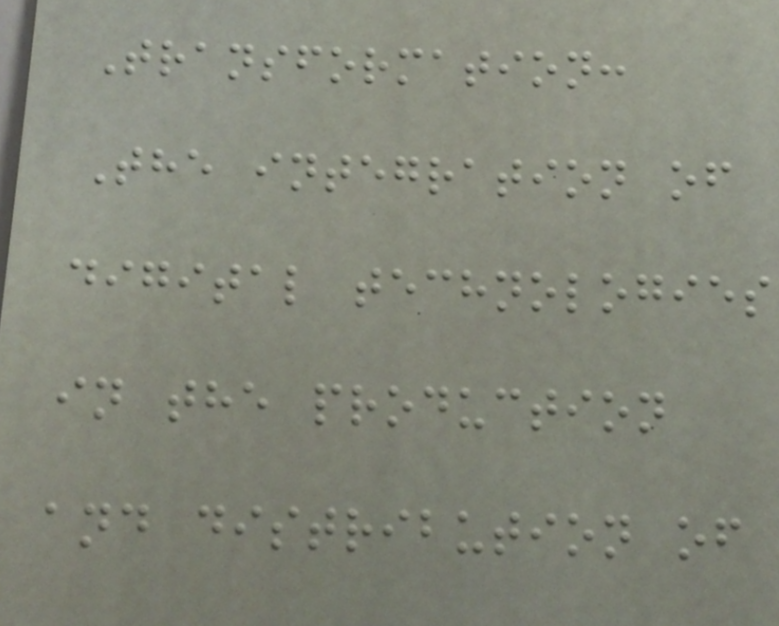Transformation:
The integration of
digital technologies
in the production
and distribution of
